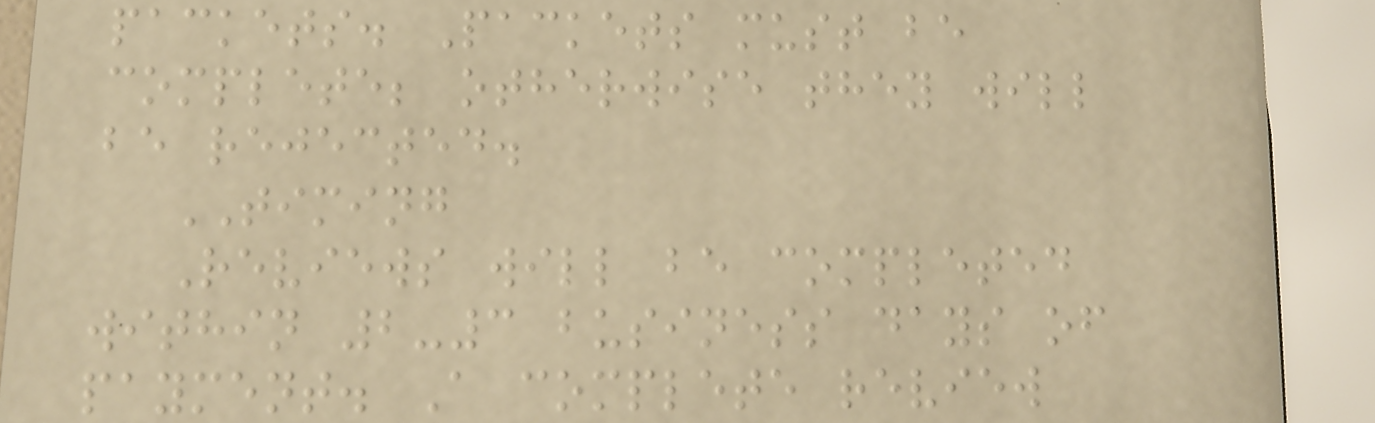packets. Packets must be
complete; otherwise they will
be rejected.
TIMING
Reviews will be completed
within 2-3 business days of
payment. A complete review
